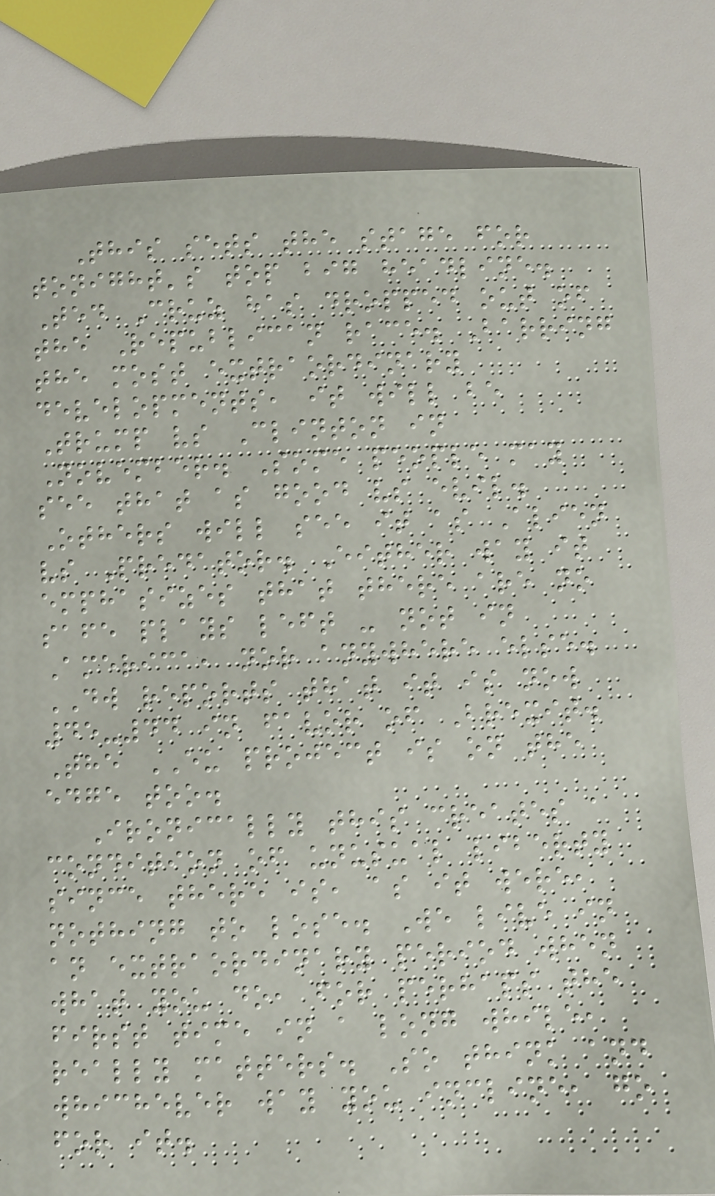This sets the stage for
tonight's top big headline.
Ted Cruz has dropped out of
the Republican race. Barring
the most extraordinary
developments, it will be
Trump vs Clinton in
November. Some people may
see that as good vs evil.
Others will see it as Alien
vs Predator. Either way it
emphasizes that there are no
safe plays left - not in
America, nor anywhere else.
DW reports that it is now
45-44 in favor of Brexit.
The EU project is on the
edge too.
Ironically this creates a
condition of unusual liberty
since there is, as it were,
nothing to lose. We live in
an extraordinary period when
what you do, for perhaps the
first time in a long while,
really matters. So think and
whichever way you incline, go
for it.
